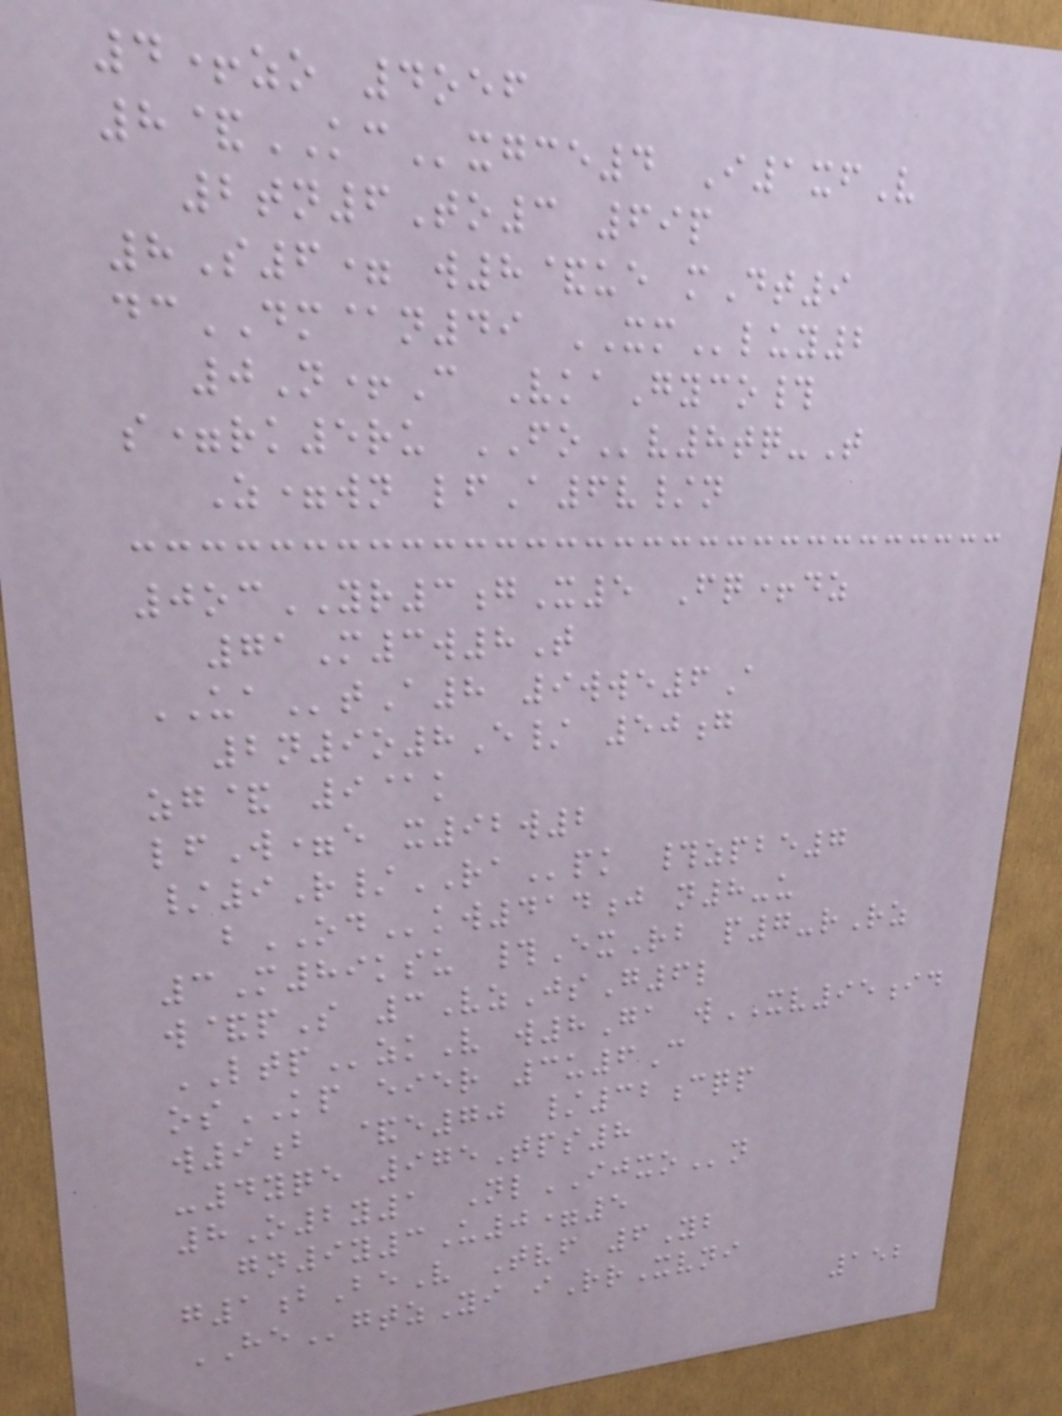4+zo 4oef
8&KCxgce4 I1xfV
2tn6To3 69p
8S6= w8&ue mDt9
dcDM@n49 XMluy2
0N+C VkaGyco#
s=rk5ru FOv8tq-T
Z=wn lfA6v/n
0ocYR3gX5 Fq+dz
71M3w8T
UAtA8 9wwe6A
2n9o8E/ 50g
zg& 9@k
lfW=e x92w2
/9R/RApk #zpbe7
bODkw414j n8-u
3M89ksu #ExRb p7-rRz
w&pS 3VzJsG6l
LTPzkV w8Ga wXV95id
osKP eier 3u6C
w9b &e70 /32cqp
-4yqe 975Tps8
8O2y1 NlIJXOn
gn9y3U0=5
g1bBeV Tvf 6Yb
HEgtzYi iRrXvni
152
